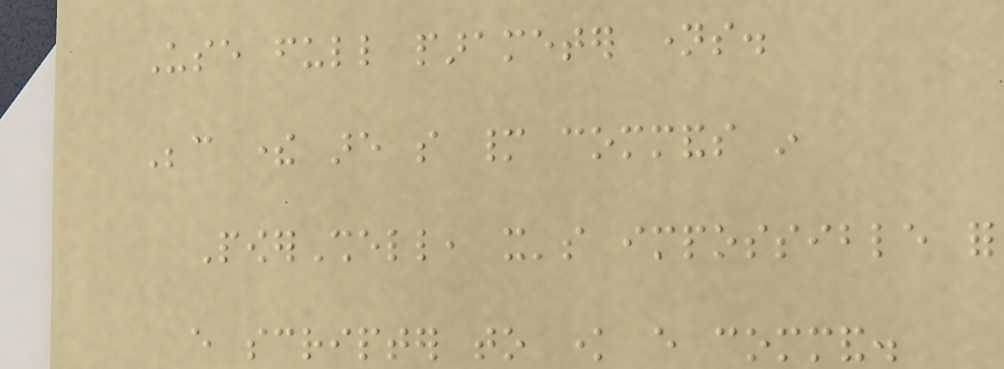Use full parameter names.
Because there are so many commands in
PowerShell, it's impossible for
every scripter to know every command.
